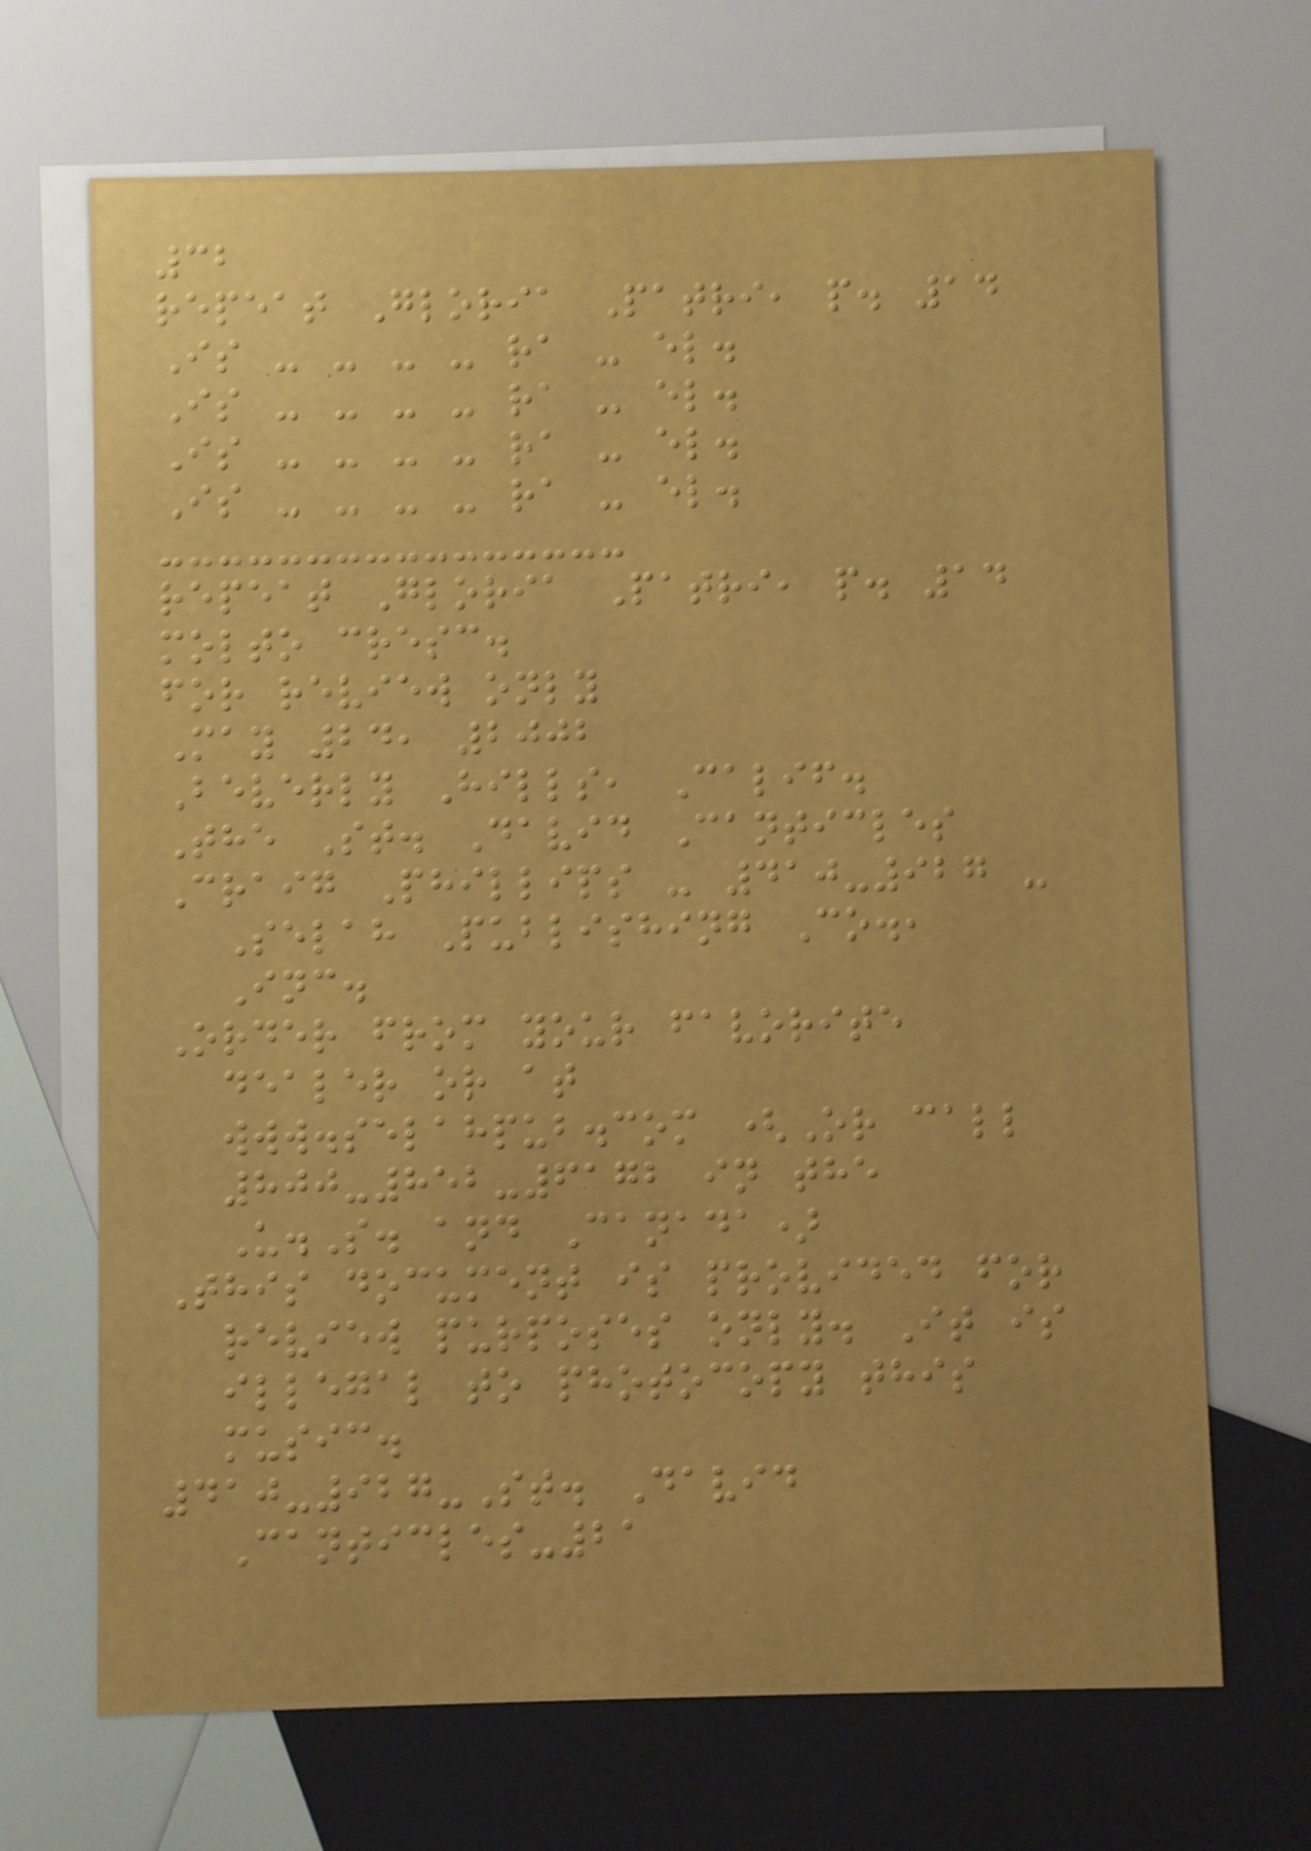32
repeat Gloria Patri, p. 14
Is - - - - ra - el.
Is - - - - ra - el.
Is - - - - ra - el.
Is - - - - ra - el.
repeat Gloria Patri, p. 14
molto cresc.
for review only
May 24, 2002
Beverly Hills, Calif.
The St. David Canticles
Craig Phillips - 410-927 -
Selah Publishing Co.,
Inc.
Order from your favorite
dealer or at
www.selahpub.com (Or call
800-852-6172 in the
U.S. and Canada)
This document is provided for
review purposes only. It is
illegal to photocopy this
music.
410-927-St. David
Canticles-21
